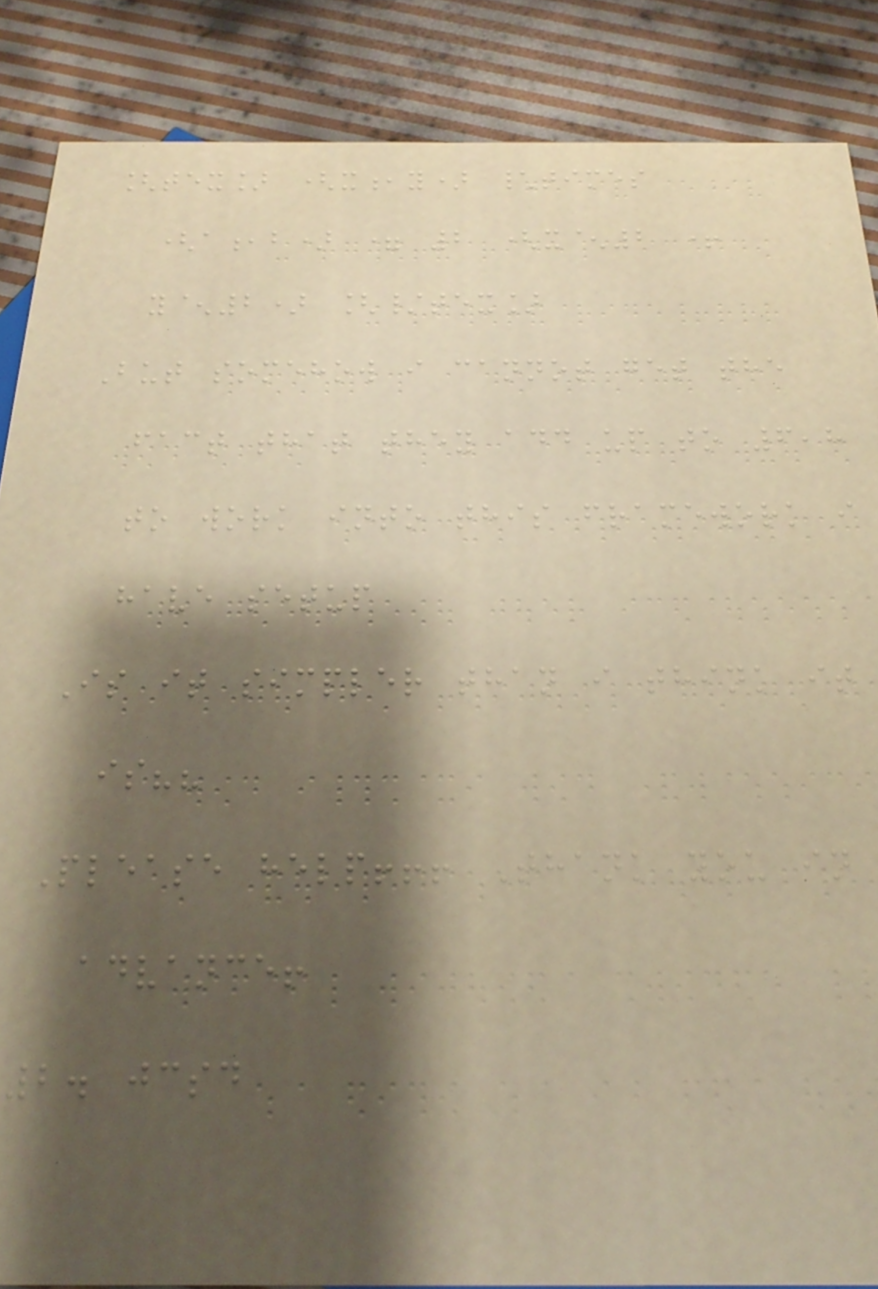[tex] (x,y) \times
(a,b) = 2 (x^2 +
y^2) [/tex]
But somehow i cannot get the
fact that they add up to 6,8
to work into this framework i
have setup
Is it simpler than i think it
is??
Please help!!! Thank you in
advance!
2. jcsd
